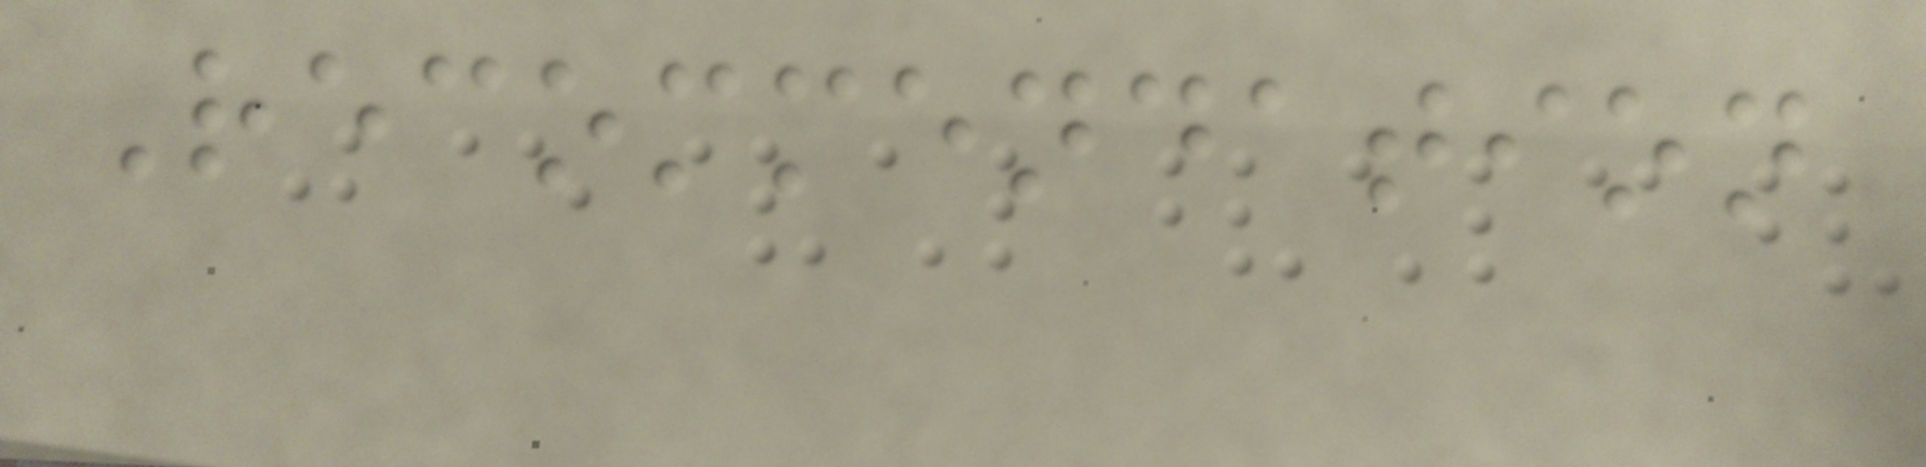Recommendation
